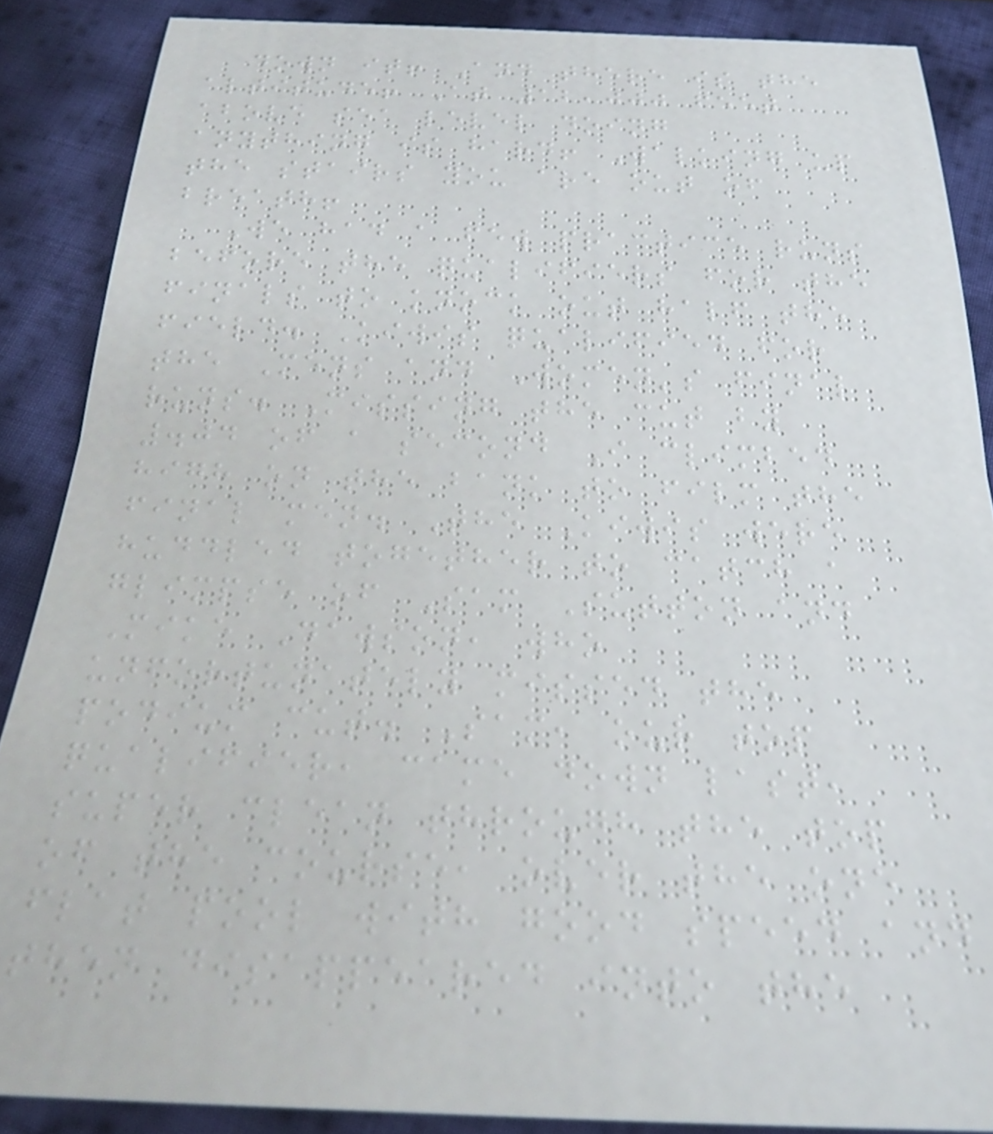down it! And there is the
altitude! At 12,000 feet
above sea level doing
anything is hard! Walking up
the stairs you are out of
breath!
We had a few practice runs
before the qualifiers for the
finals to knock out half the
field. Kiwis qualified for
the Mens and Women's final
runs. Missing the cut by
.04 of a second I climbed
high on the bank to film the
final men. The Kiwis were
huddled together to catch a
glimpse of Sam Sutton and
Mike Dawson, who
unfortunately missed the
podium cut. Sam, our top
qualifier, came down last,
super clean through the top
of the course, over the one
flat pool with good speed and
then disappeared into the
